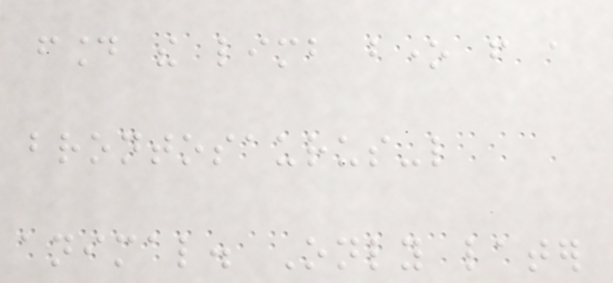found the limb bone from a
brontosaurus-like
animal. Only later
